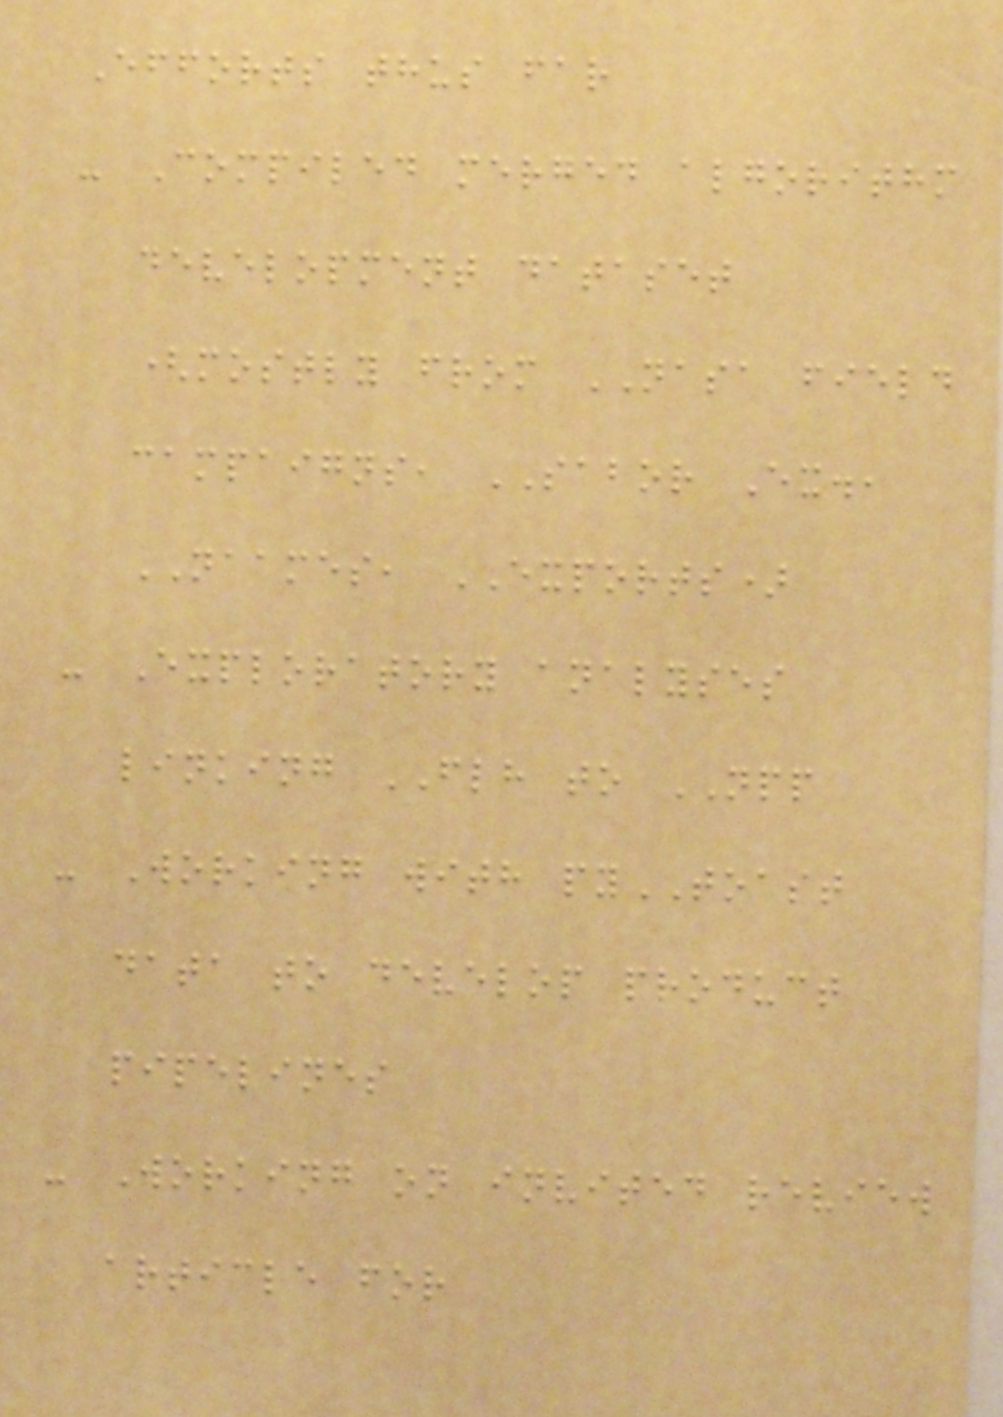Efforts thus far
- Compiled merged algorithm
development dataset
(mostly from NASA field
campaigns, SABOR Ex.,
NAAMES, EXPORTS)
- Exploratory analyses
linking FLH to NPP
- Working with pyTOAST
data to develop product
pipelines
- Working on invited review
article for
